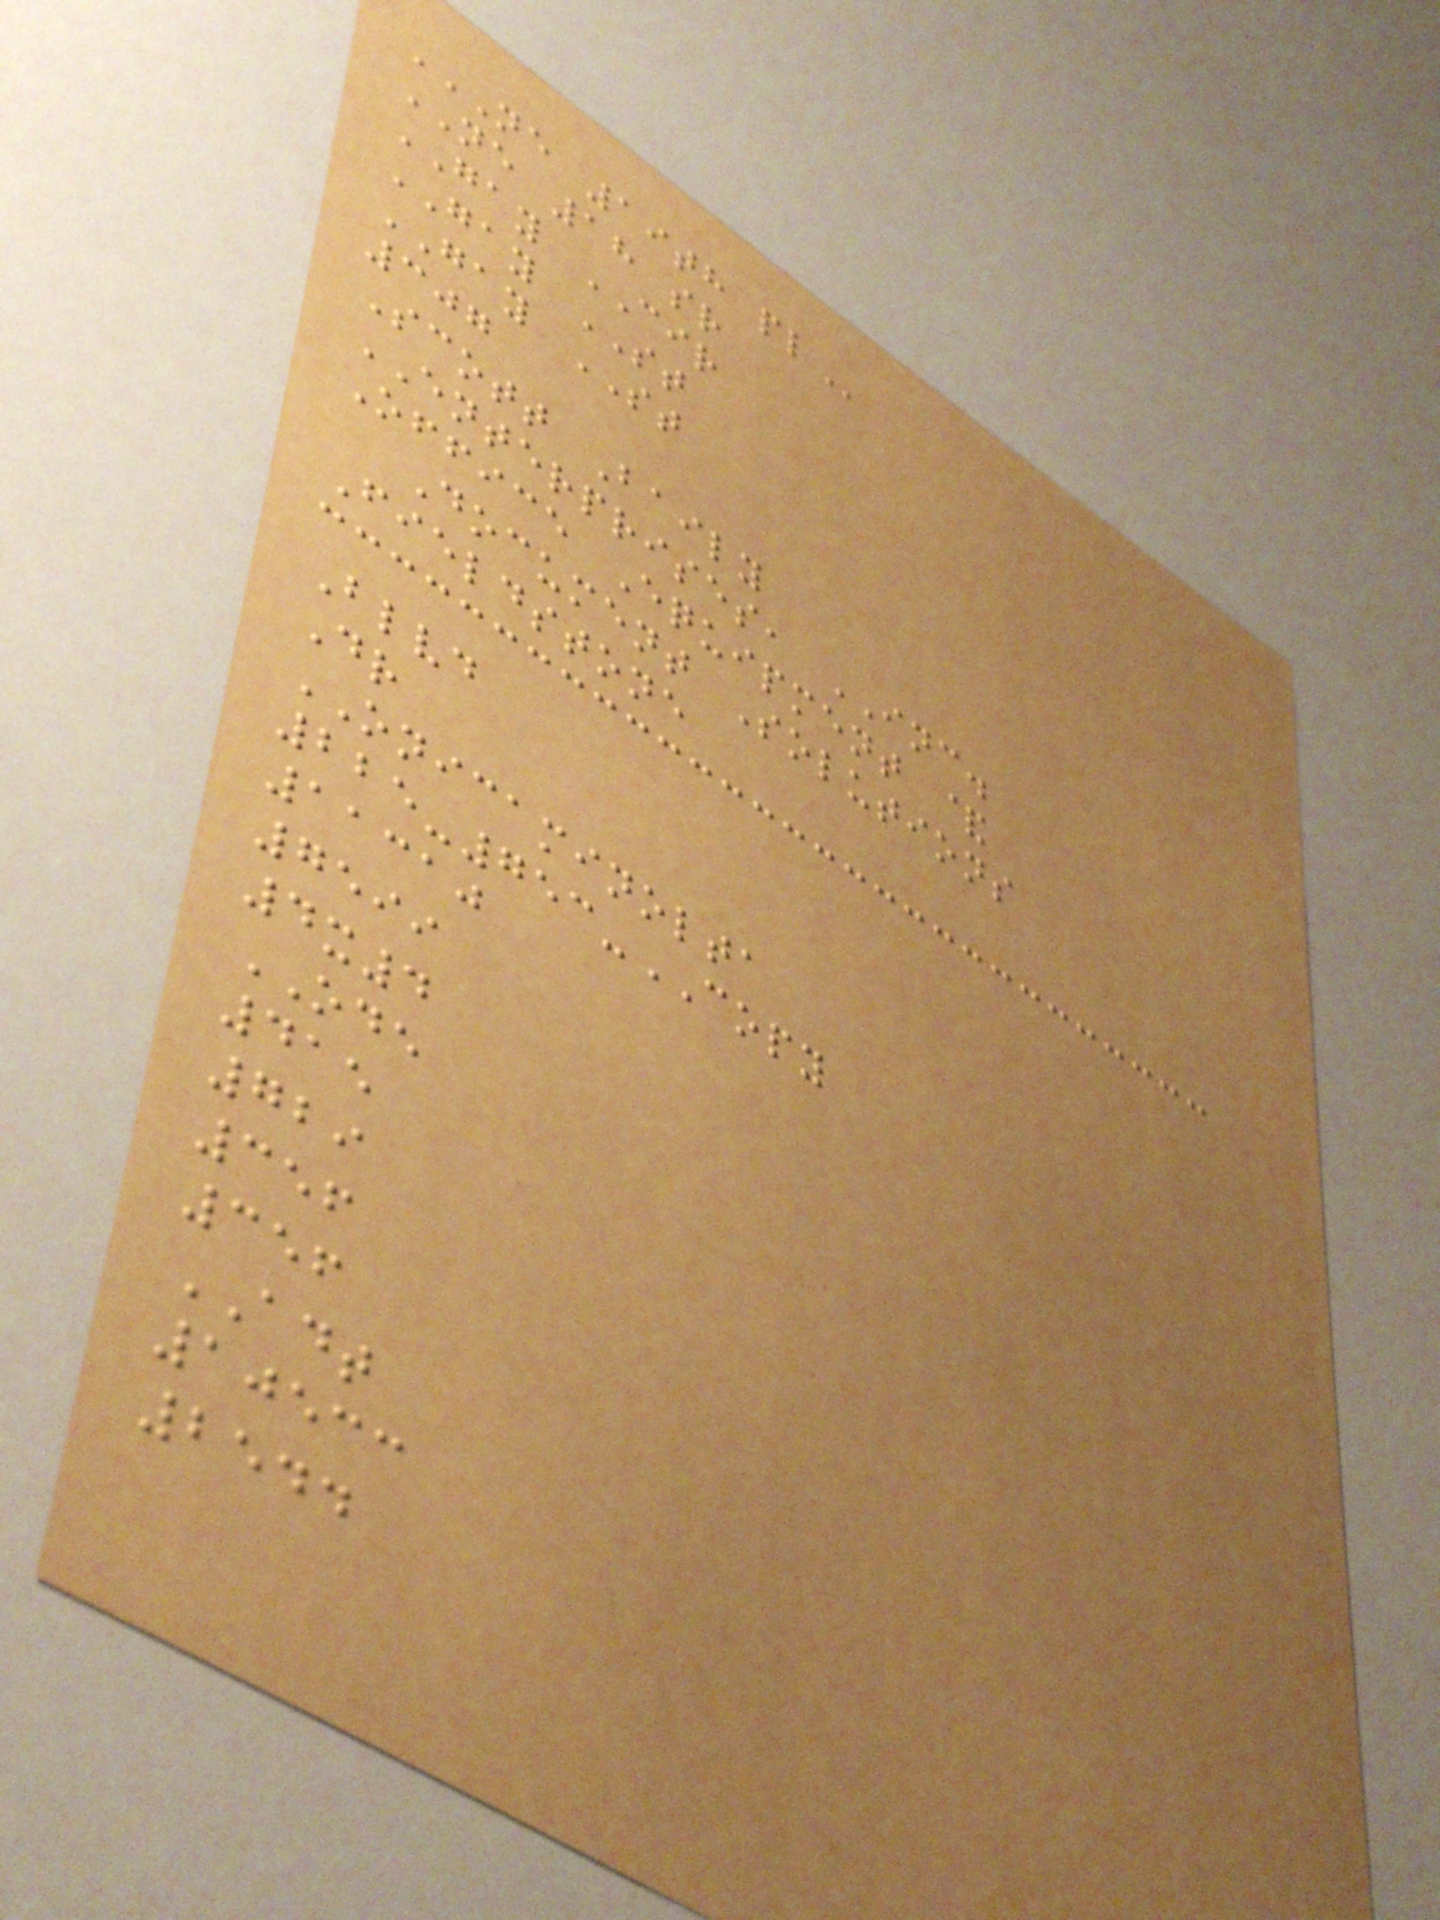NE 19TH PL
NE 18 sr
GAY CIR
GAY ST
GAY ST
307
Scott Baily
ENTERPRISES, INC.
Office Equipment &
Document Solutions
Fieldstone
Blvd
Dr
ONICAMINOLTA
225-753-COPY
11310
7599
4x4
ODE
415
729
356
356
ADT
10533
2544
